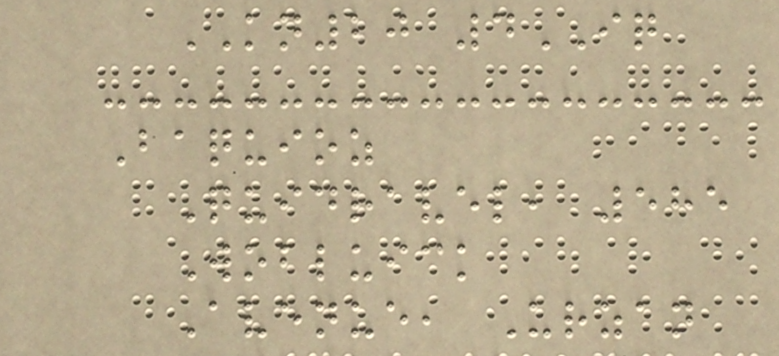KN20 4IQ
Baquioz
Quidravel, 585
Wobluick
Avenue, Urzan
